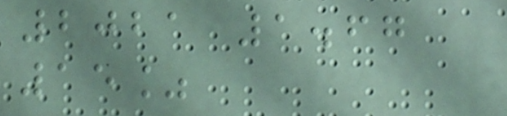2021 1.67
15%
